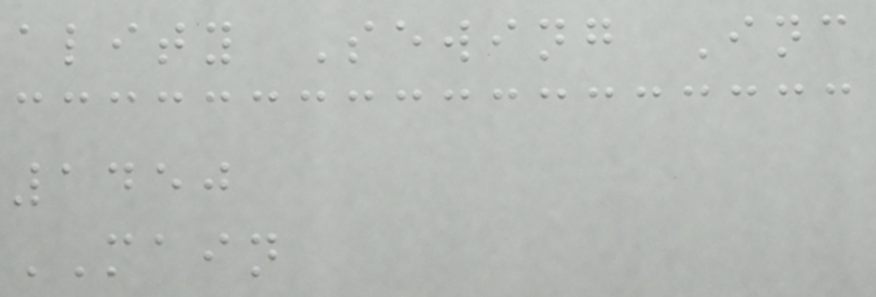ality Sewing Inc
1450
MAIN
